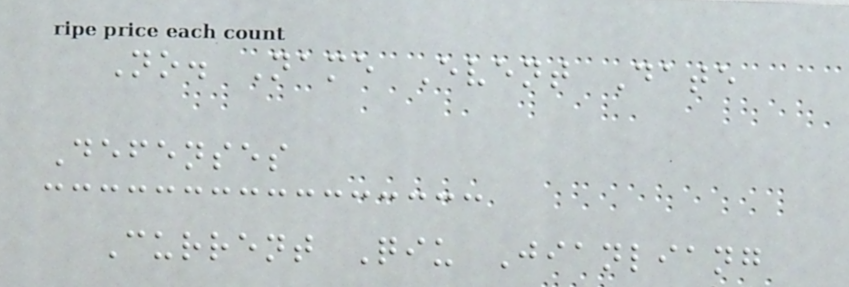No. Name Event Date
Defenses
Current Qiu Jianliang
